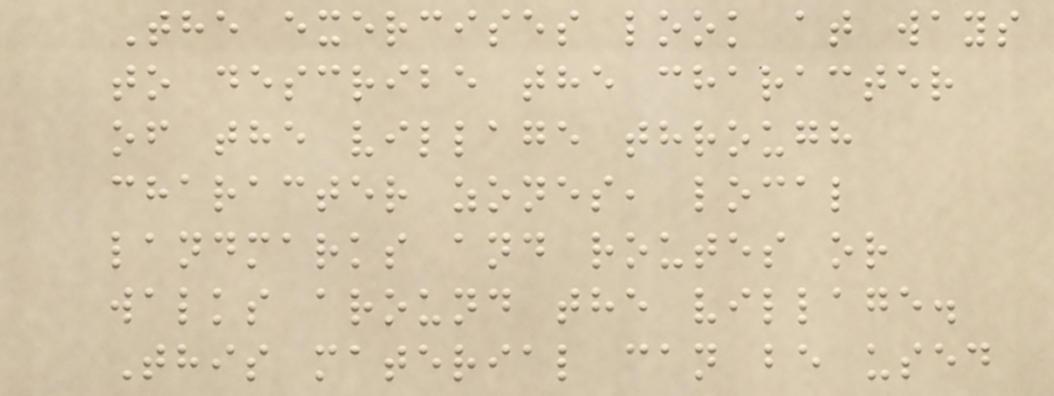The exercises look at ways
to describe the character
of the village through
character zones, local
landmarks and routes or
walks around the village.
This material can be used
